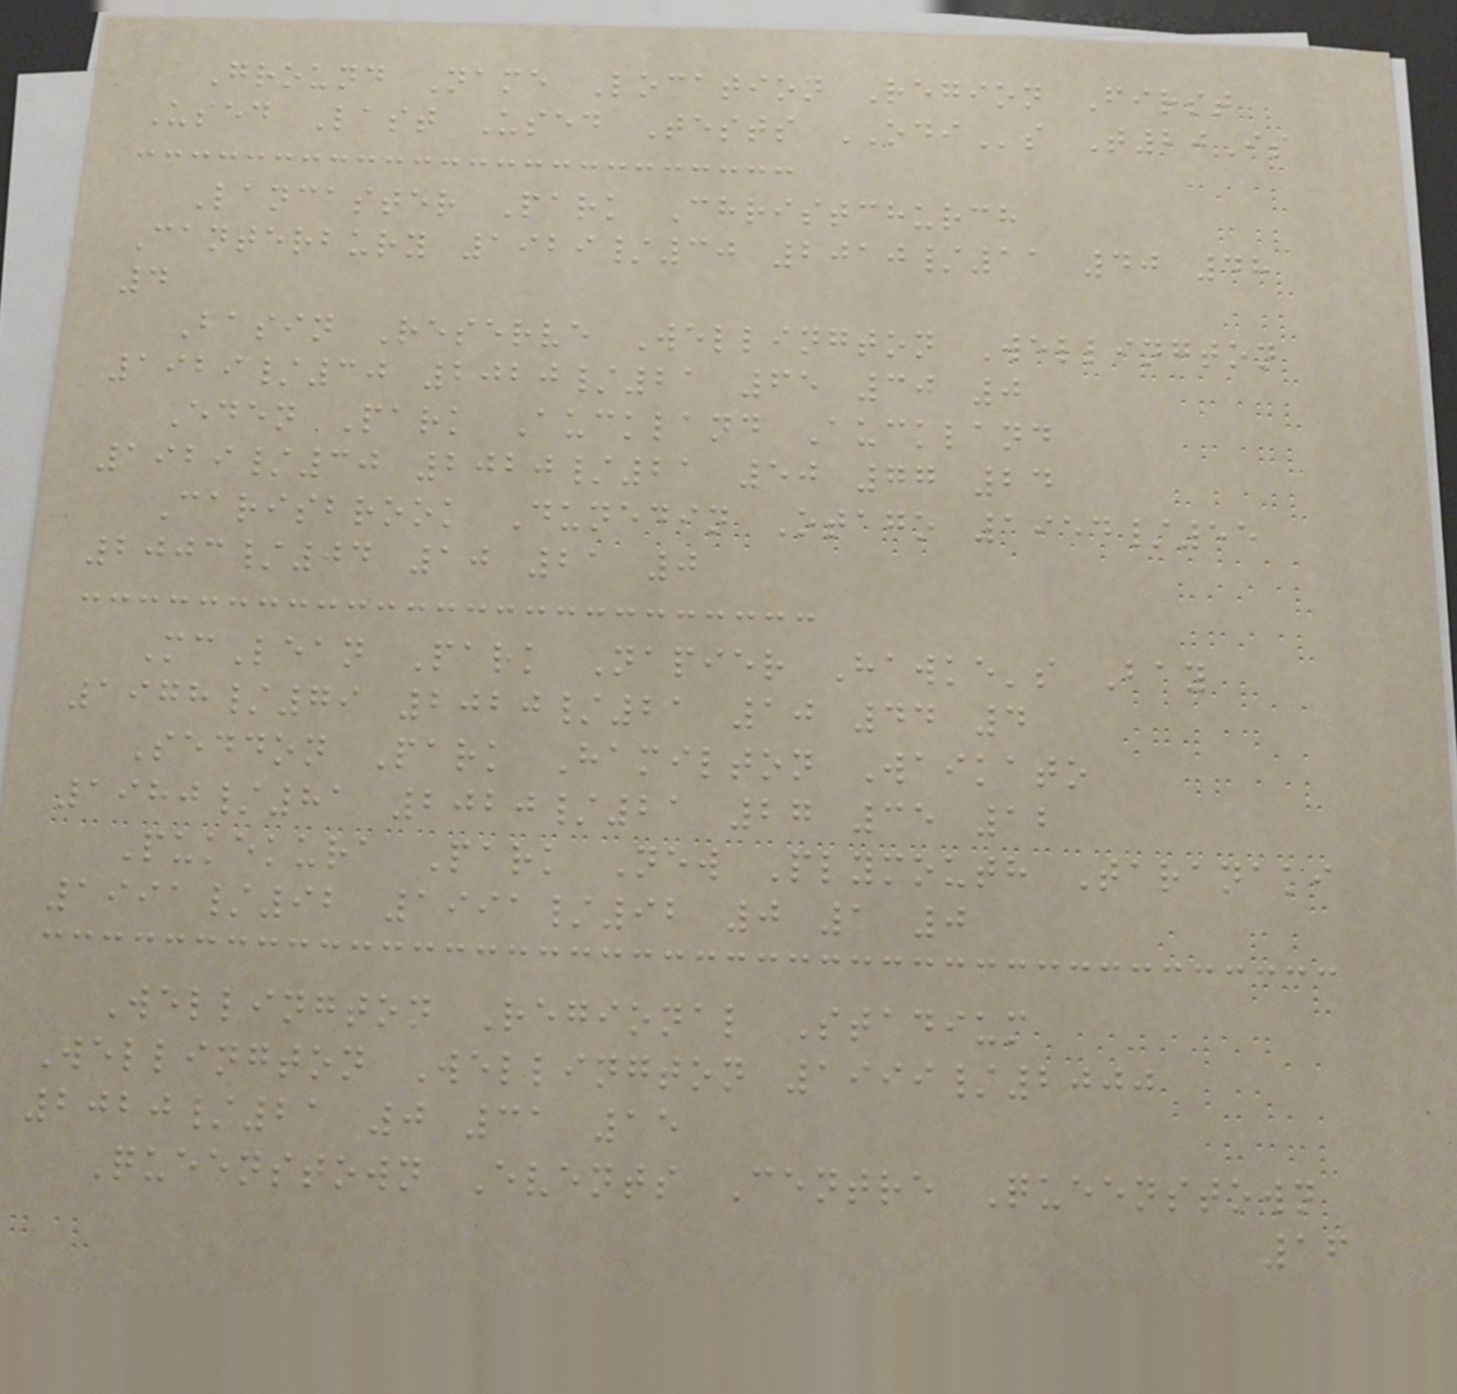Ground Name Location Region First
Used Last Used Tests ODIs T20Is
Lancaster Park Christchurch
Canterbury 1929/30 2010/11 40 48
4
Basin Reserve Wellington Wellington
1929/30 2020/21 65 30 0
Eden Park Auckland Auckland
1929/30 2020/21 50 77 24
Carisbrook Dunedin Otago 1954/55
2003/04 10 21 0
McLean Park Napier Hawke's Bay
1978/79 2020/21 10 44 4
Seddon Park Hamilton Waikato
1980/81 2020/21 27 35 12
Pukekura Park New Plymouth Taranaki
1991/92 1991/92 0 1 0
Wellington Regional Stadium
Wellington Wellington 1999/2000
2020/21 0 31 15
Queenstown Events Centre Queenstown
16
